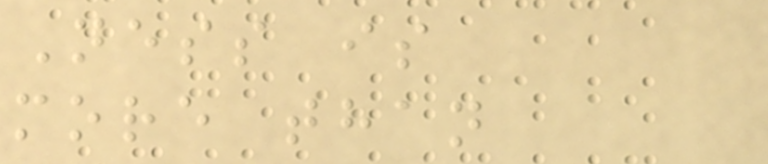Ness is
more than
